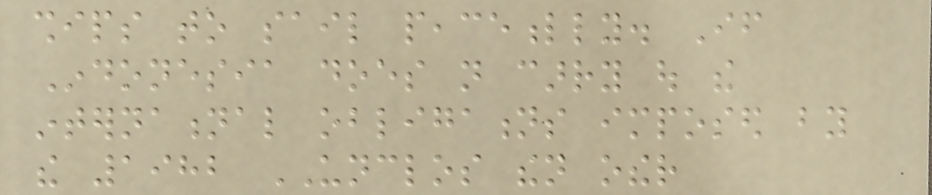ships to sail peacefully. If
Indonesia does not carry out the
international obligations imposed by
the 1982 UNCLOS then other
